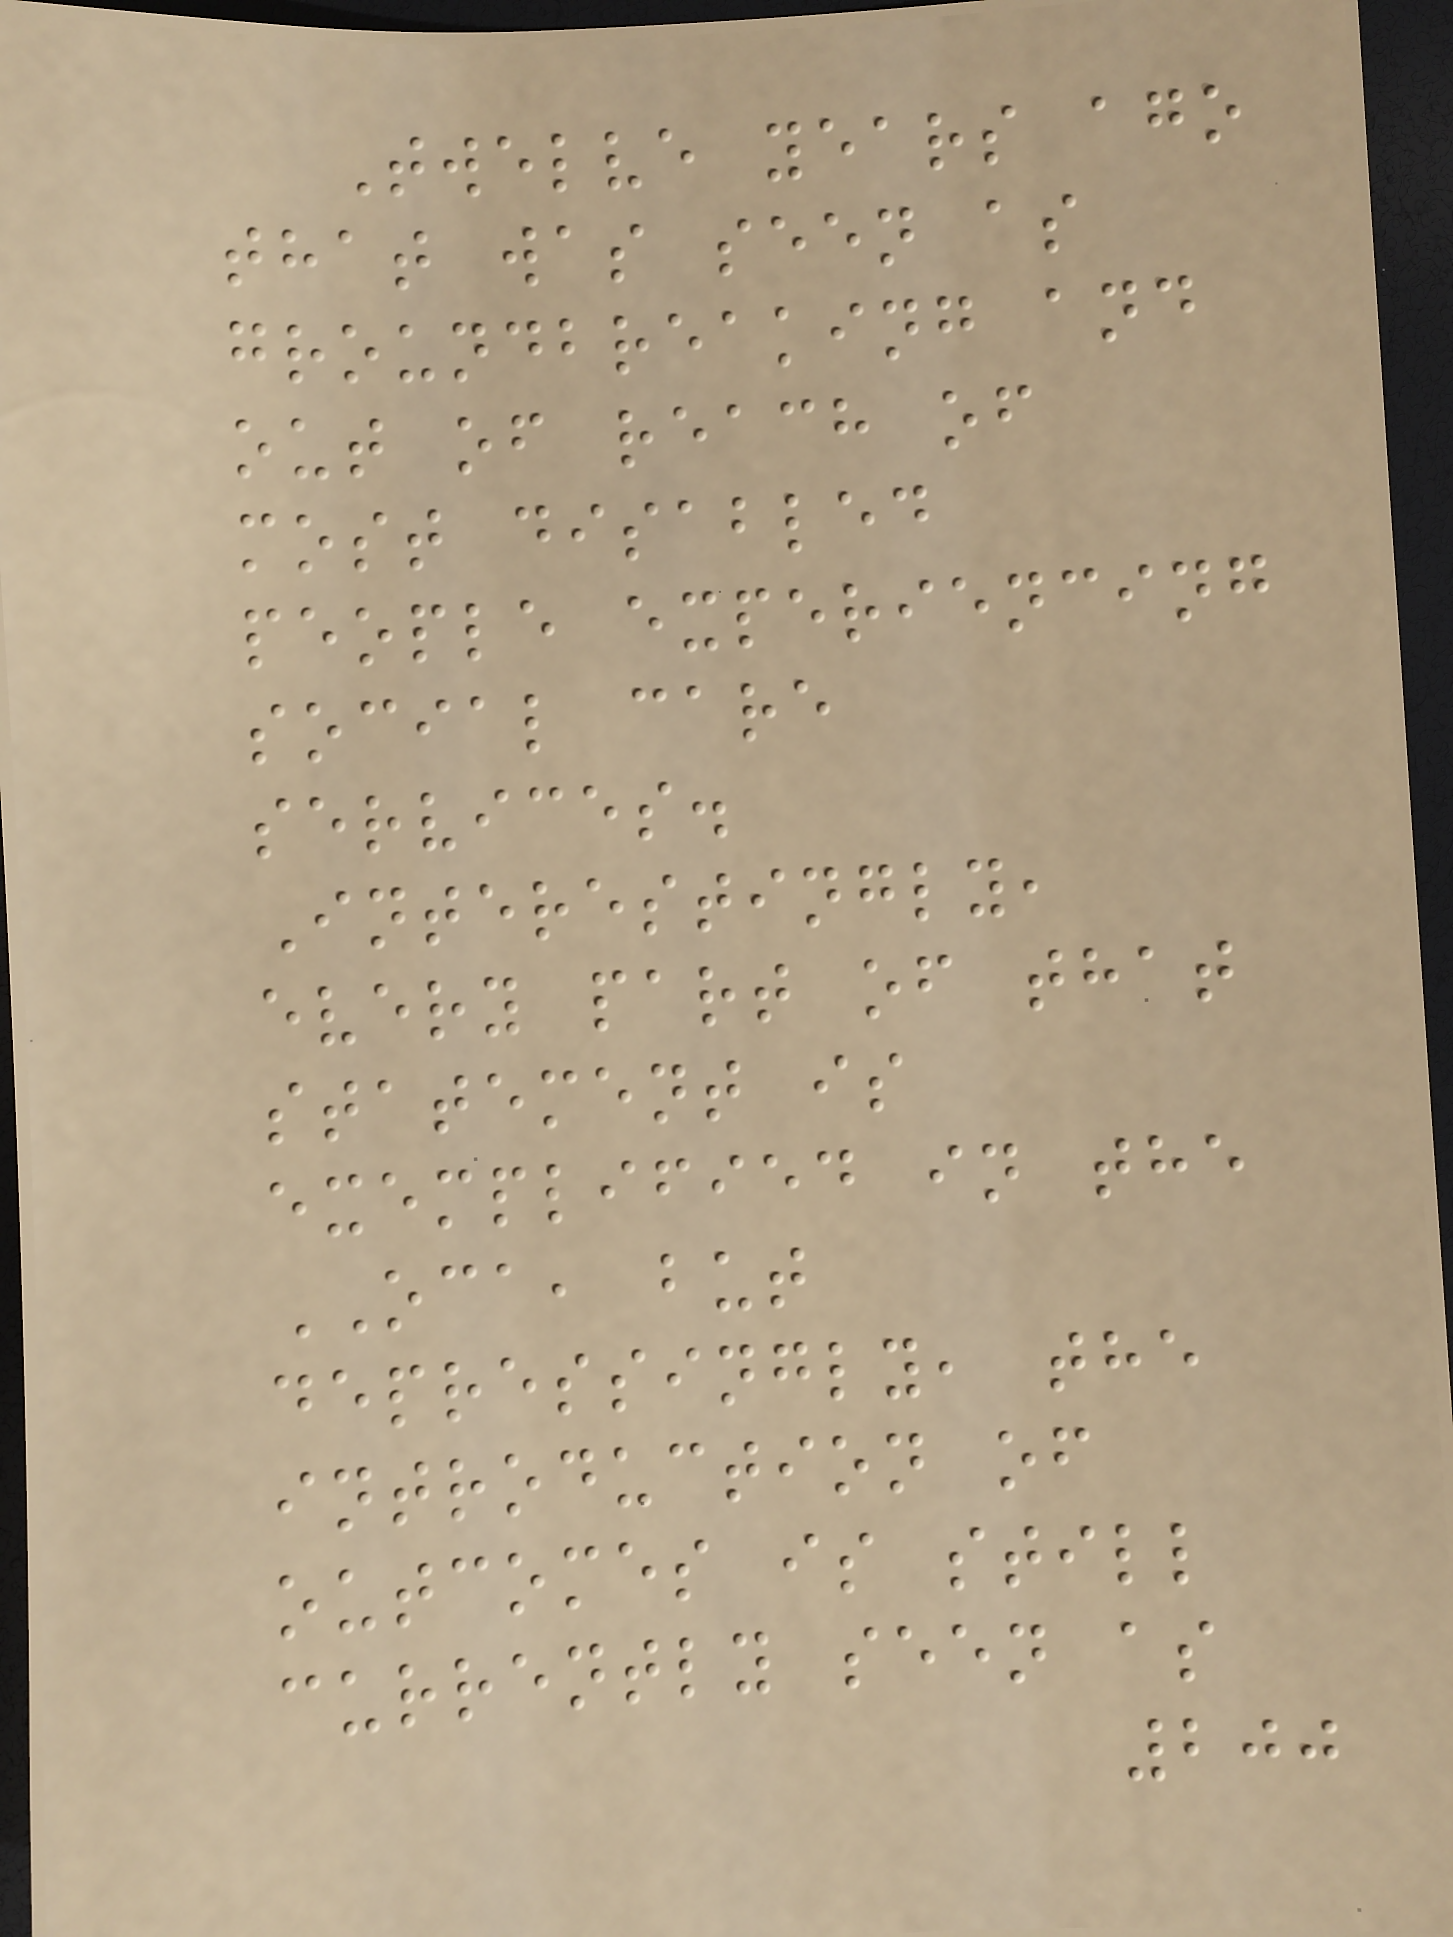Twelve years ago
that was seen as
groundbreaking and
out of reach of
most disabled
people experiencing
social care
services.
Interestingly,
every part of that
statement is
exemplified in the
OCA, but
depressingly, the
introduction of
outcomes is still
currently seen as
200
